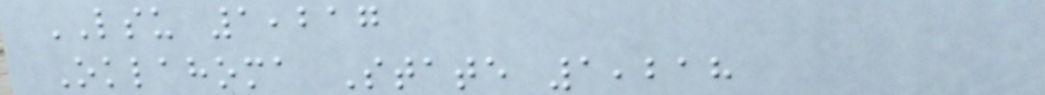LSU 1,217
Oklahoma State 1,218
